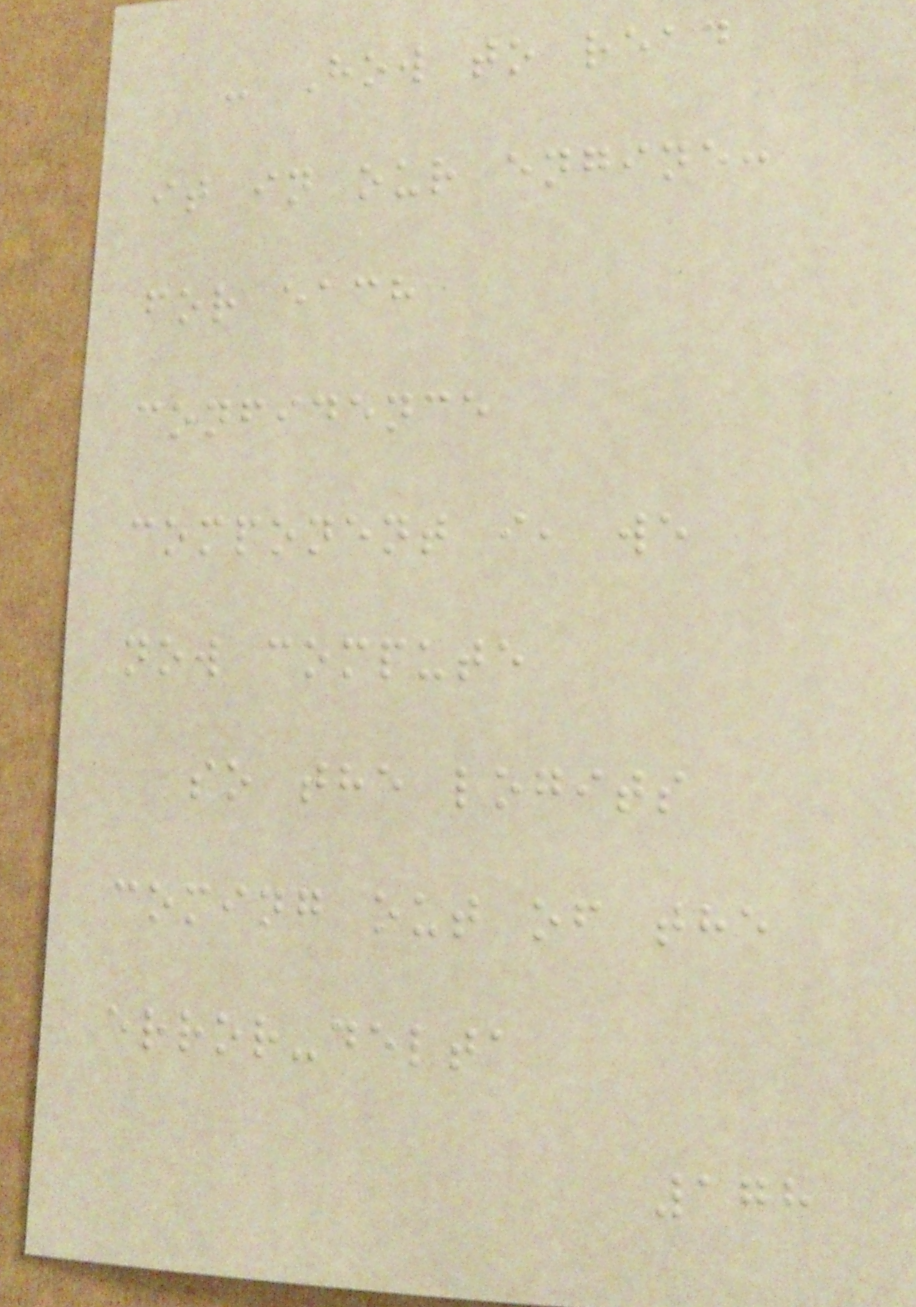- How to read
it in our engine:
for each
confidence
component i, we
now compute
so the logits
coming out of the
error-delta
178
